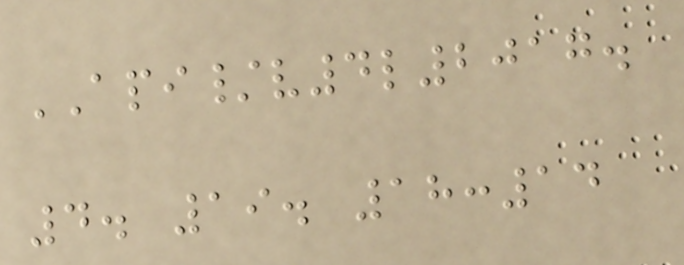API/v4l2017.
4. 19. 18:14
